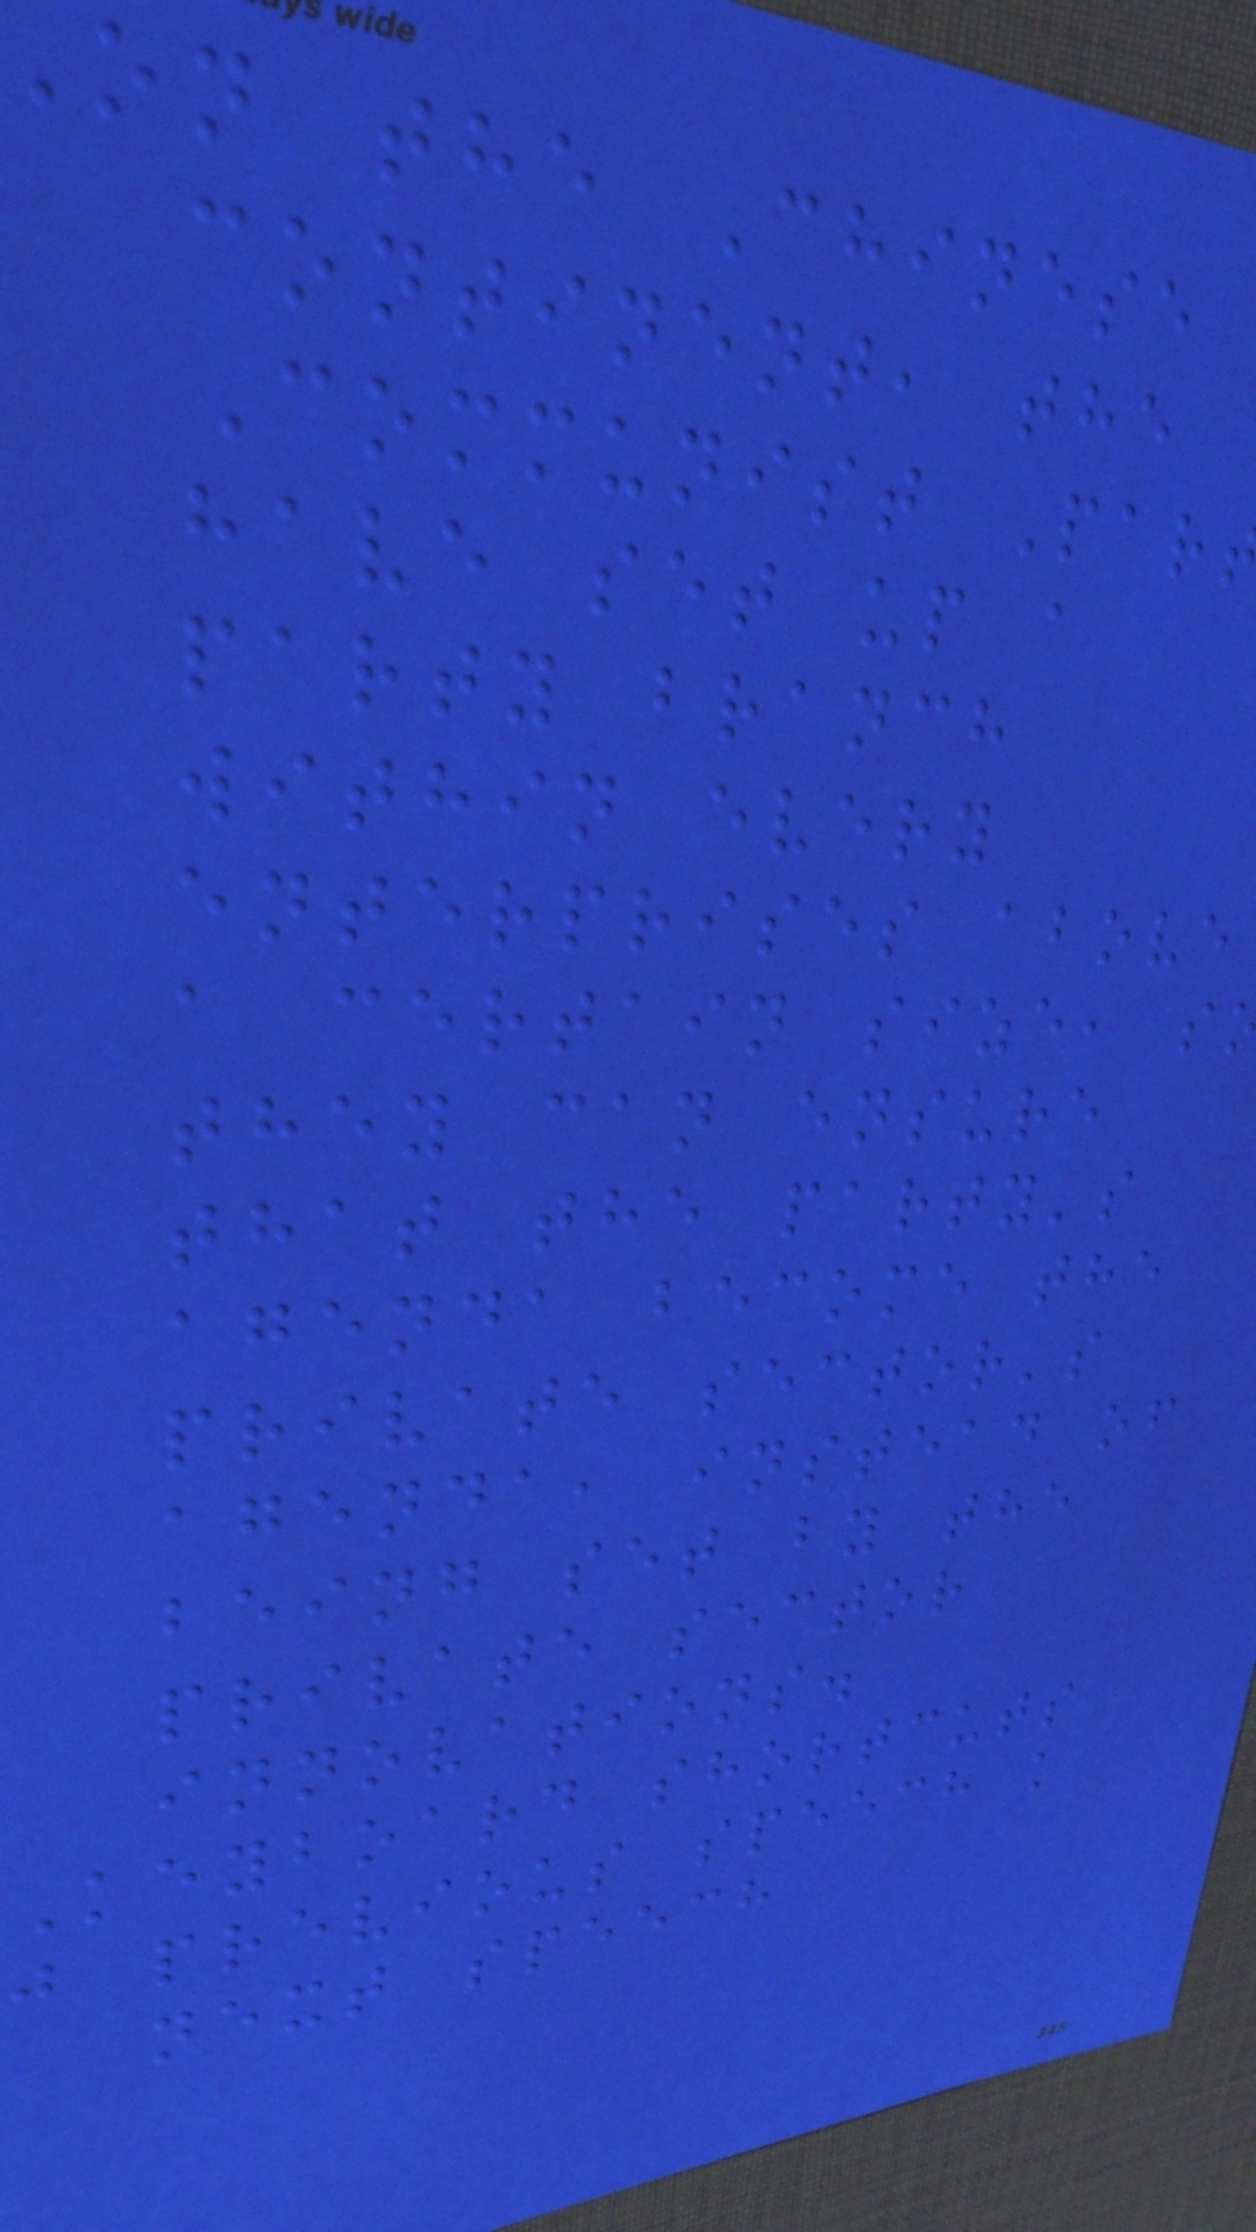on the Chinese
continent, the
Communist Par
have set up a
party branch
within every
enterprises above
a certain size, s
they can ensure
that the party's
agenda become the
private sector's
agenda, instead of
being set by the
private sector
innovations.
Keyboard shortcuts
j previous speech k
next speech
